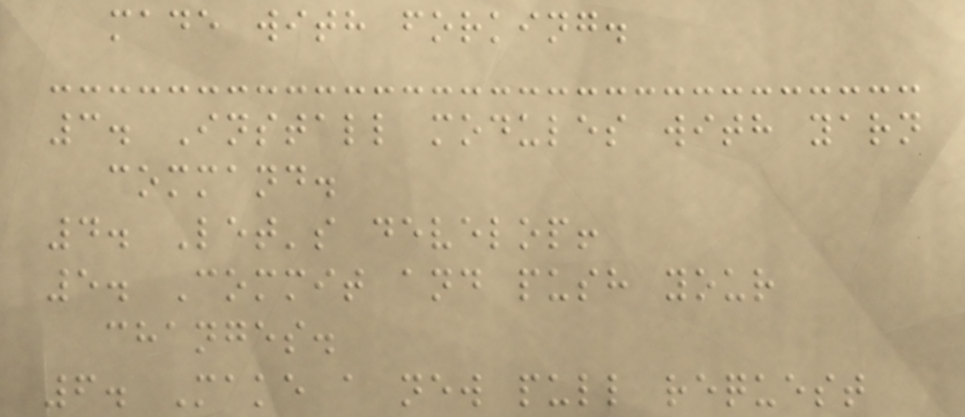made with forking.
3. Install modules with yarn
command.
4. Let's develop!
5. Commit and push your
changes.
6. Make a new pull request
